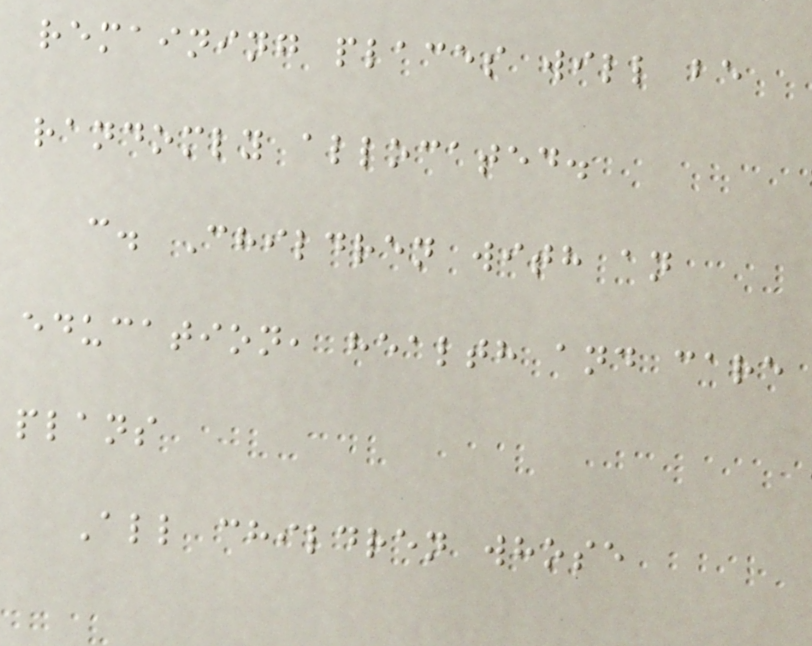remaining places will be
randomly allocated.
c. Children with an
education, health and care
plans
All children whose
